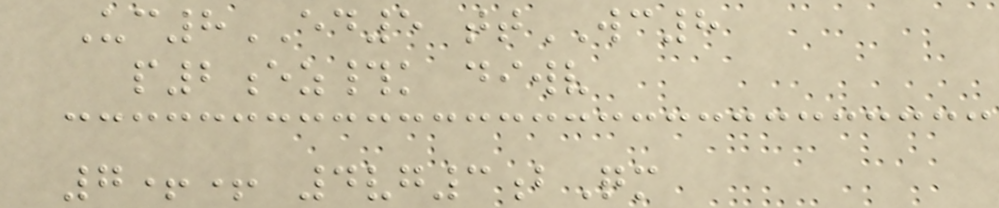Uc8ED5 ttWC8
p2ez#k diwv
7++ 4vg3bQm
